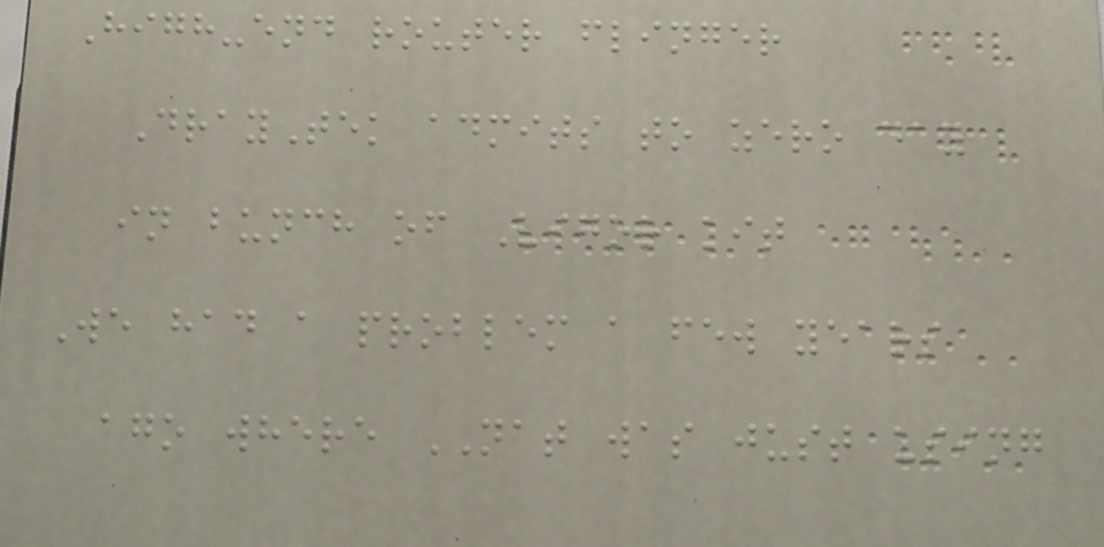High-end router flinger
DrayTek admits to zero day
in bunch of Vigor kit
We had a problem a few years
ago where NAT was just using
